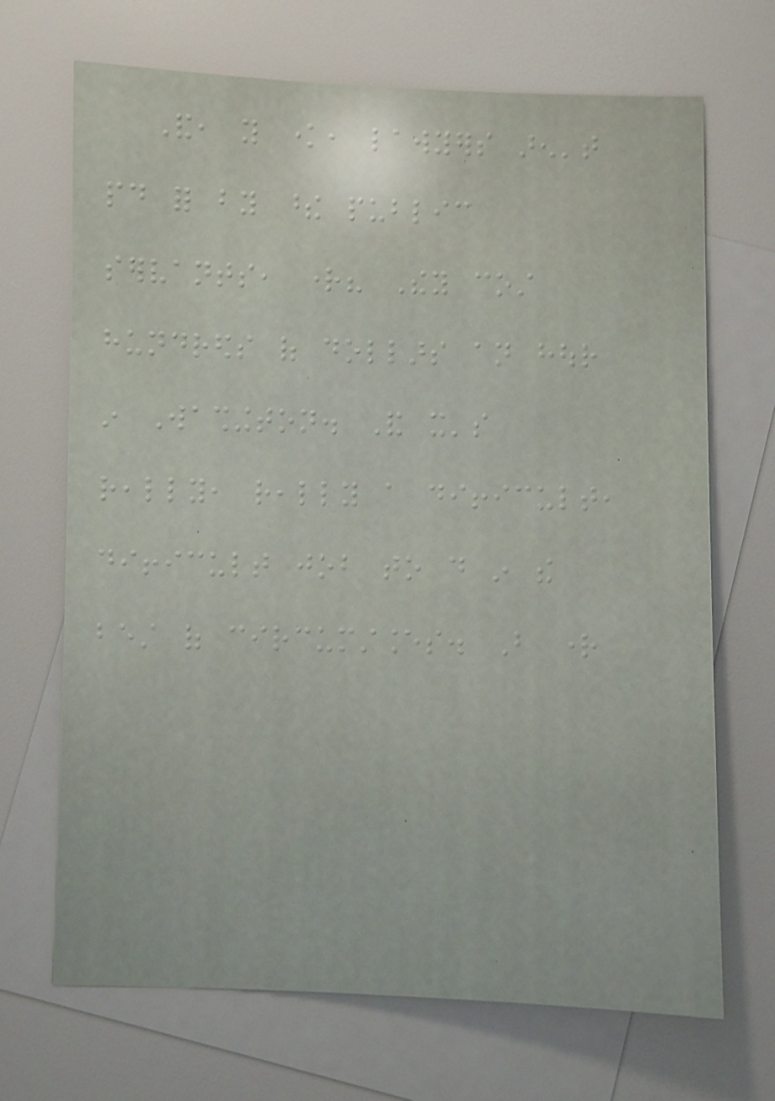And, you know, lawyers aren't
paid for by these public
servants, right? They cost
hundreds of dollars an hour
in Washington. And it's
really, really a difficult,
difficult job to do in the
best of circumstances. But right
